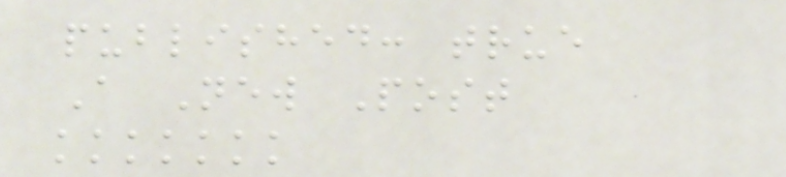published: true
A New Post
kkkkkkk
